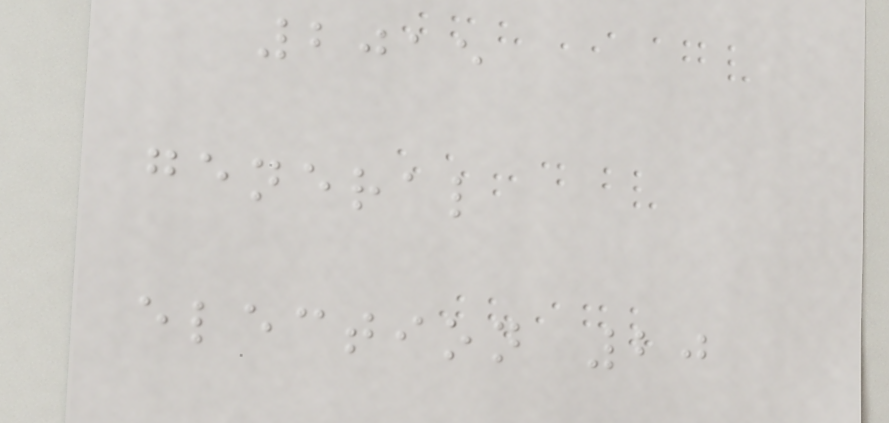2015
general
election 20
